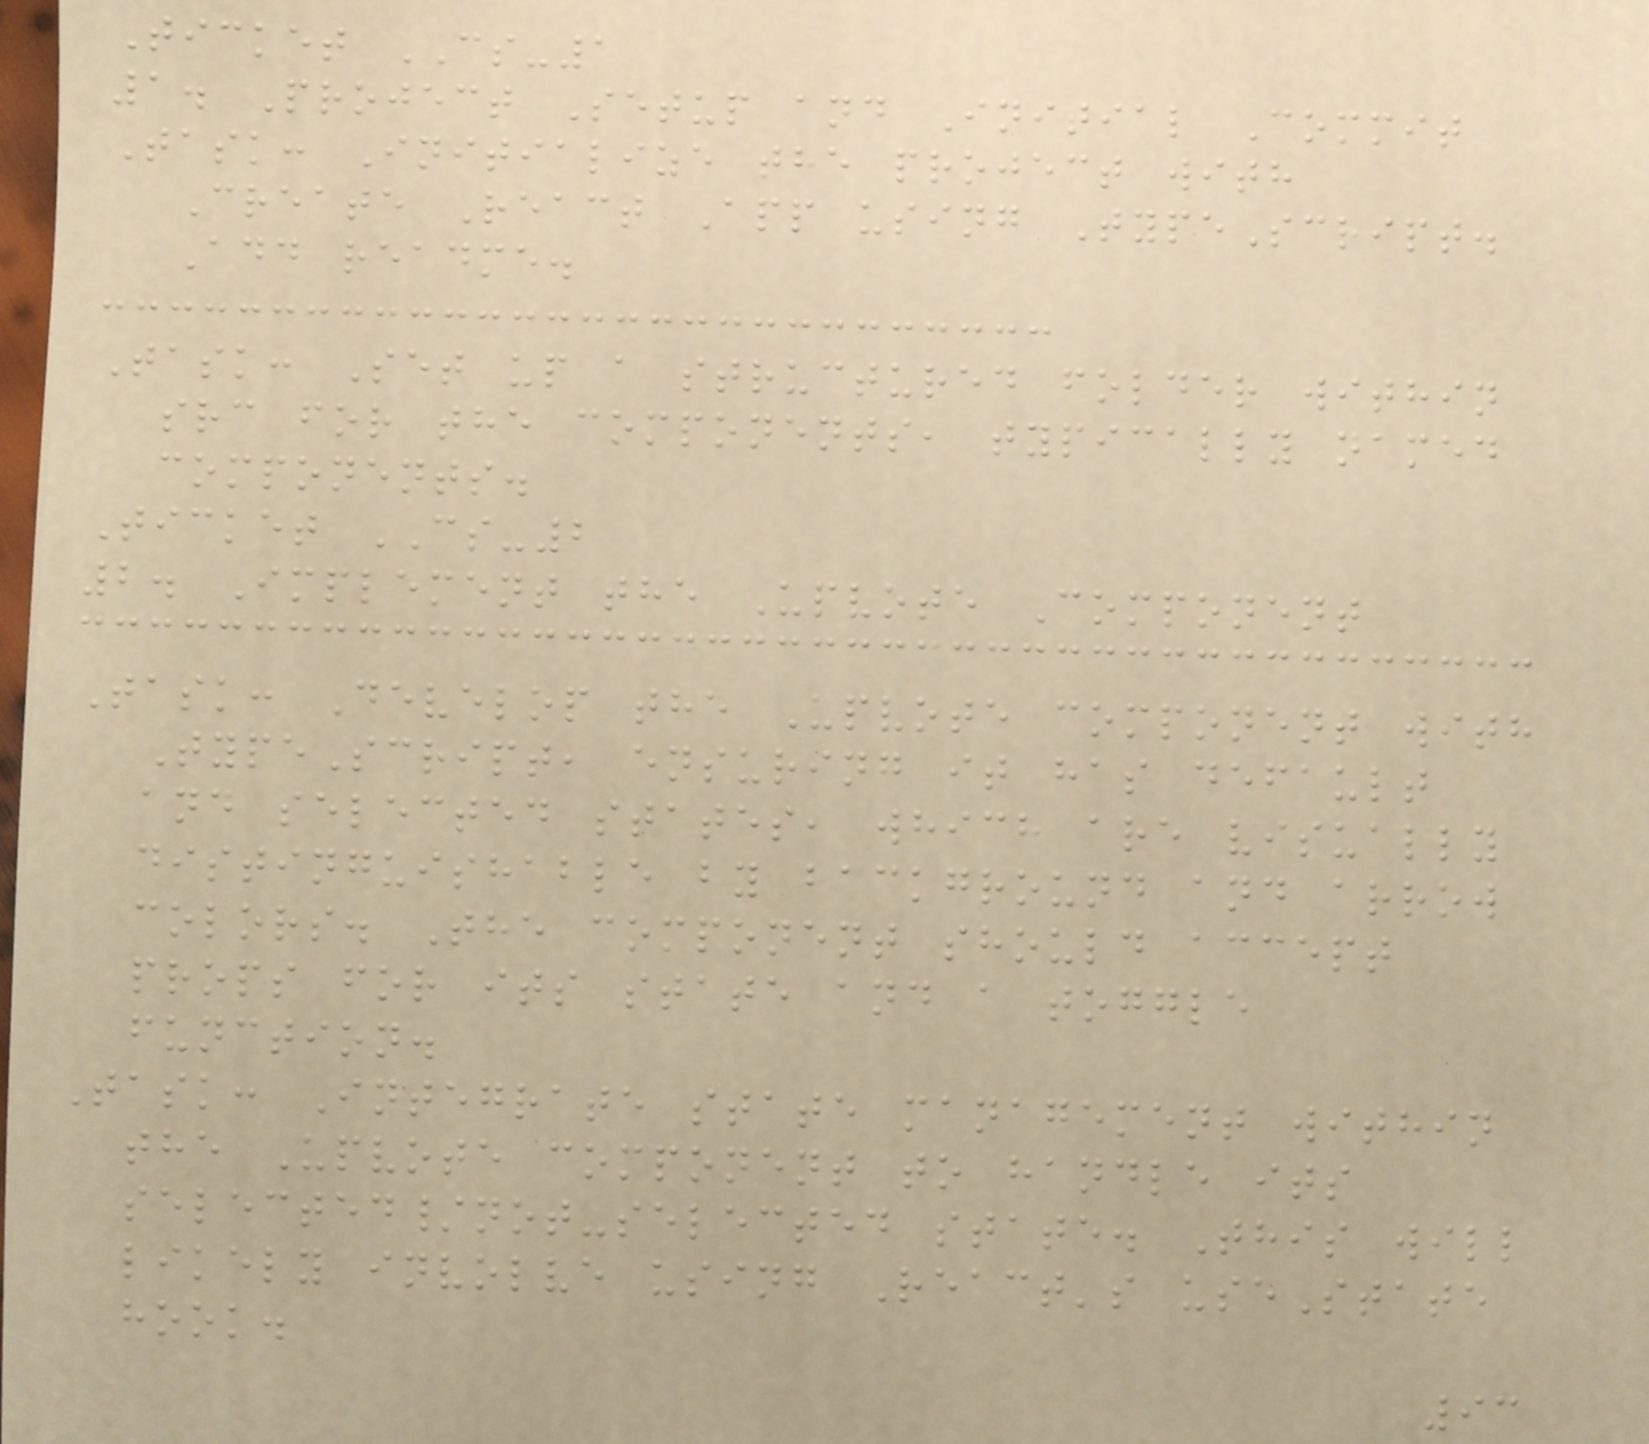Ticket CS-1
1. Project Setup and Initial Commit
Task: Initialize the project with
Create React App using TypeScript.
Add readme.
Task: Set up a structured folder within
src for the components, typically named
components.
Ticket CS-2
2. Implement the Upvote Component
Task: Develop the Upvote component with
TypeScript, ensuring it has default
and selected states, which are visually
distinguishable by background and arrow
colors. The component should accept
props for its state and a toggle
function.
Task: Integrate state management within
the Upvote component to handle its
selected/not-selected state. This will
likely involve using React's useState
hook.
93
